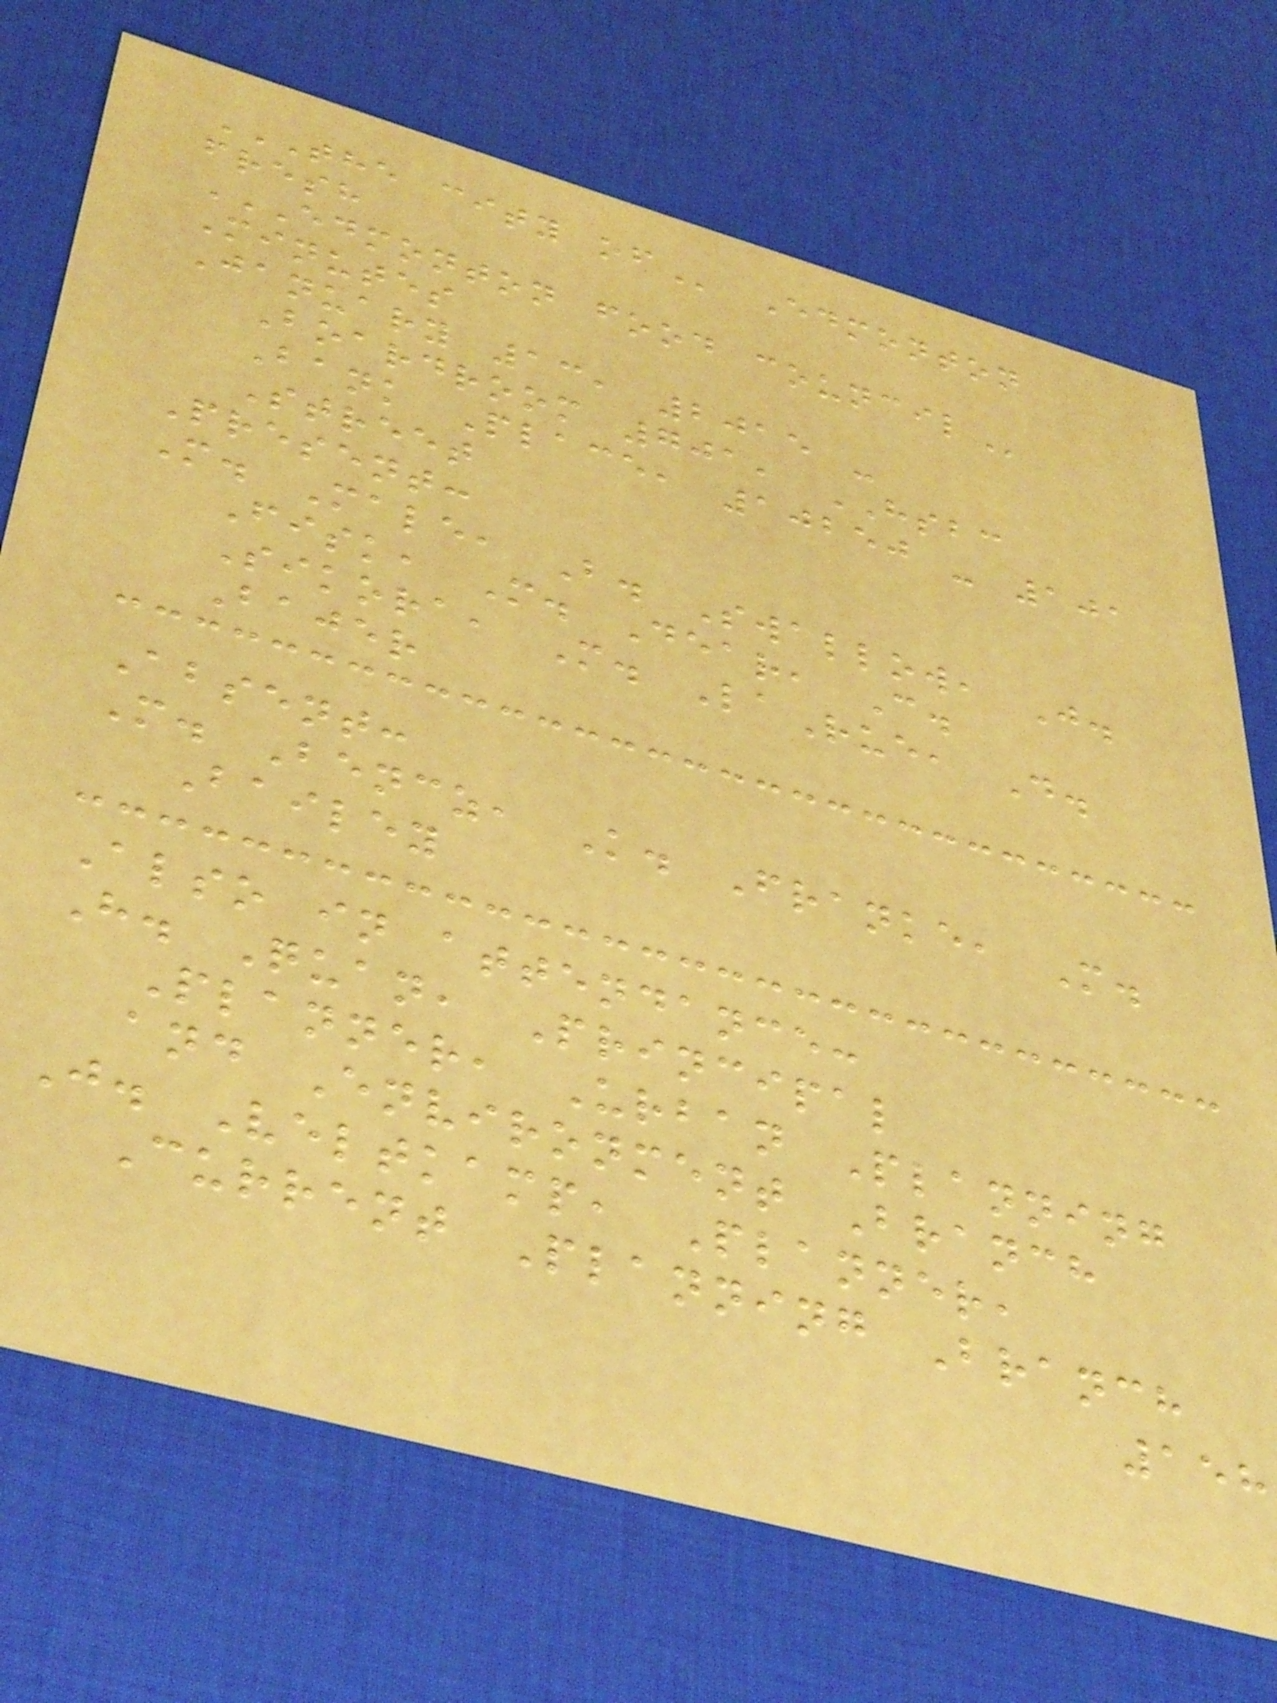THE CITY OF Edmonton
fresh
EDMONTON FOOD COUNCIL
Minutes
January 13, 2015 -
Boardroom 701, HSBC
Bank Place, 10250 - 101
Street
Present:
M. Male, B. Swallow, J.
Fisk, M. Dear, C.
Sikora, M. LaRue, D.
Bajer
Absent:
M. Bencz, K. Franke, M.
Bailey
Also in attendance:
H. Quan, Principal
Planner, Urban Planning
and Environment Branch
J. Veltkamp, Planner,
Current Planning Branch
158
